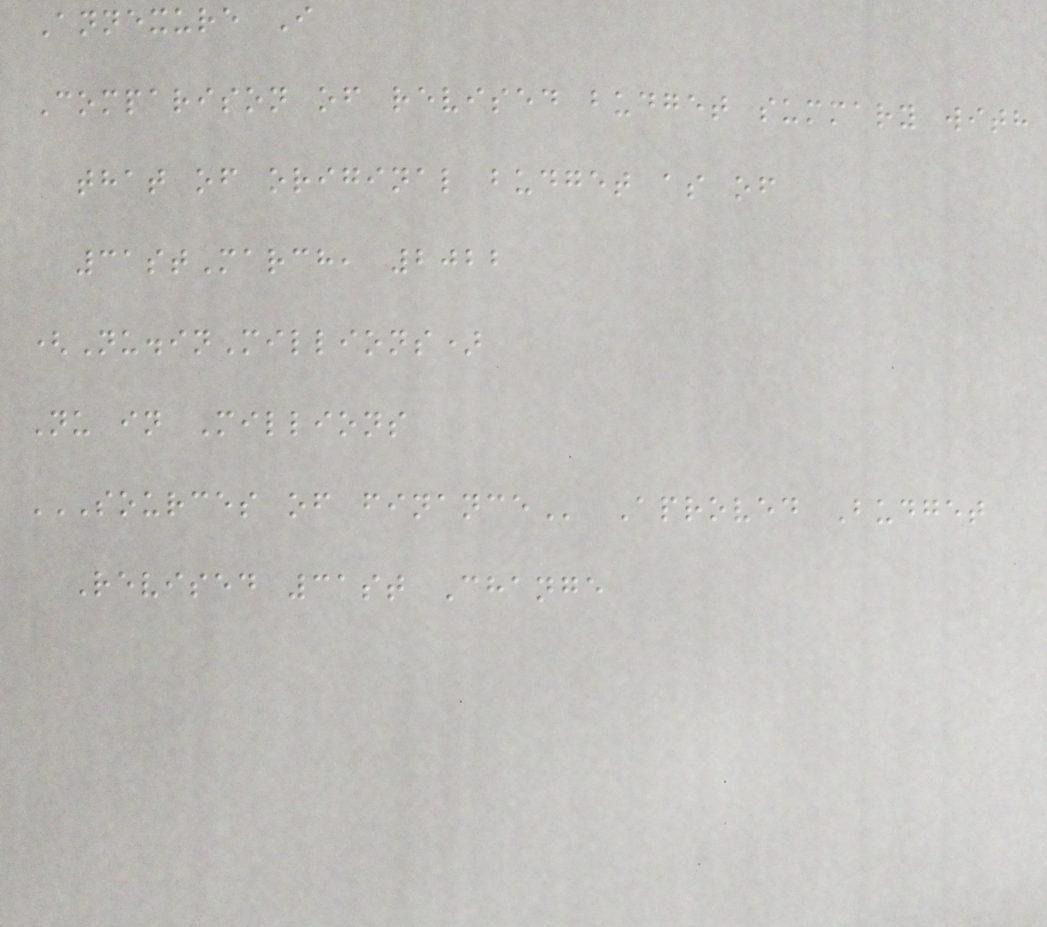Annexure I
Comparison of revised budget summary with
that of original budget as of
31stMarch, 2022
(Nu.inMillions)
Nu in Millions
SOURCES OF FINANCE Aproved Budget
Revised 31st Change
